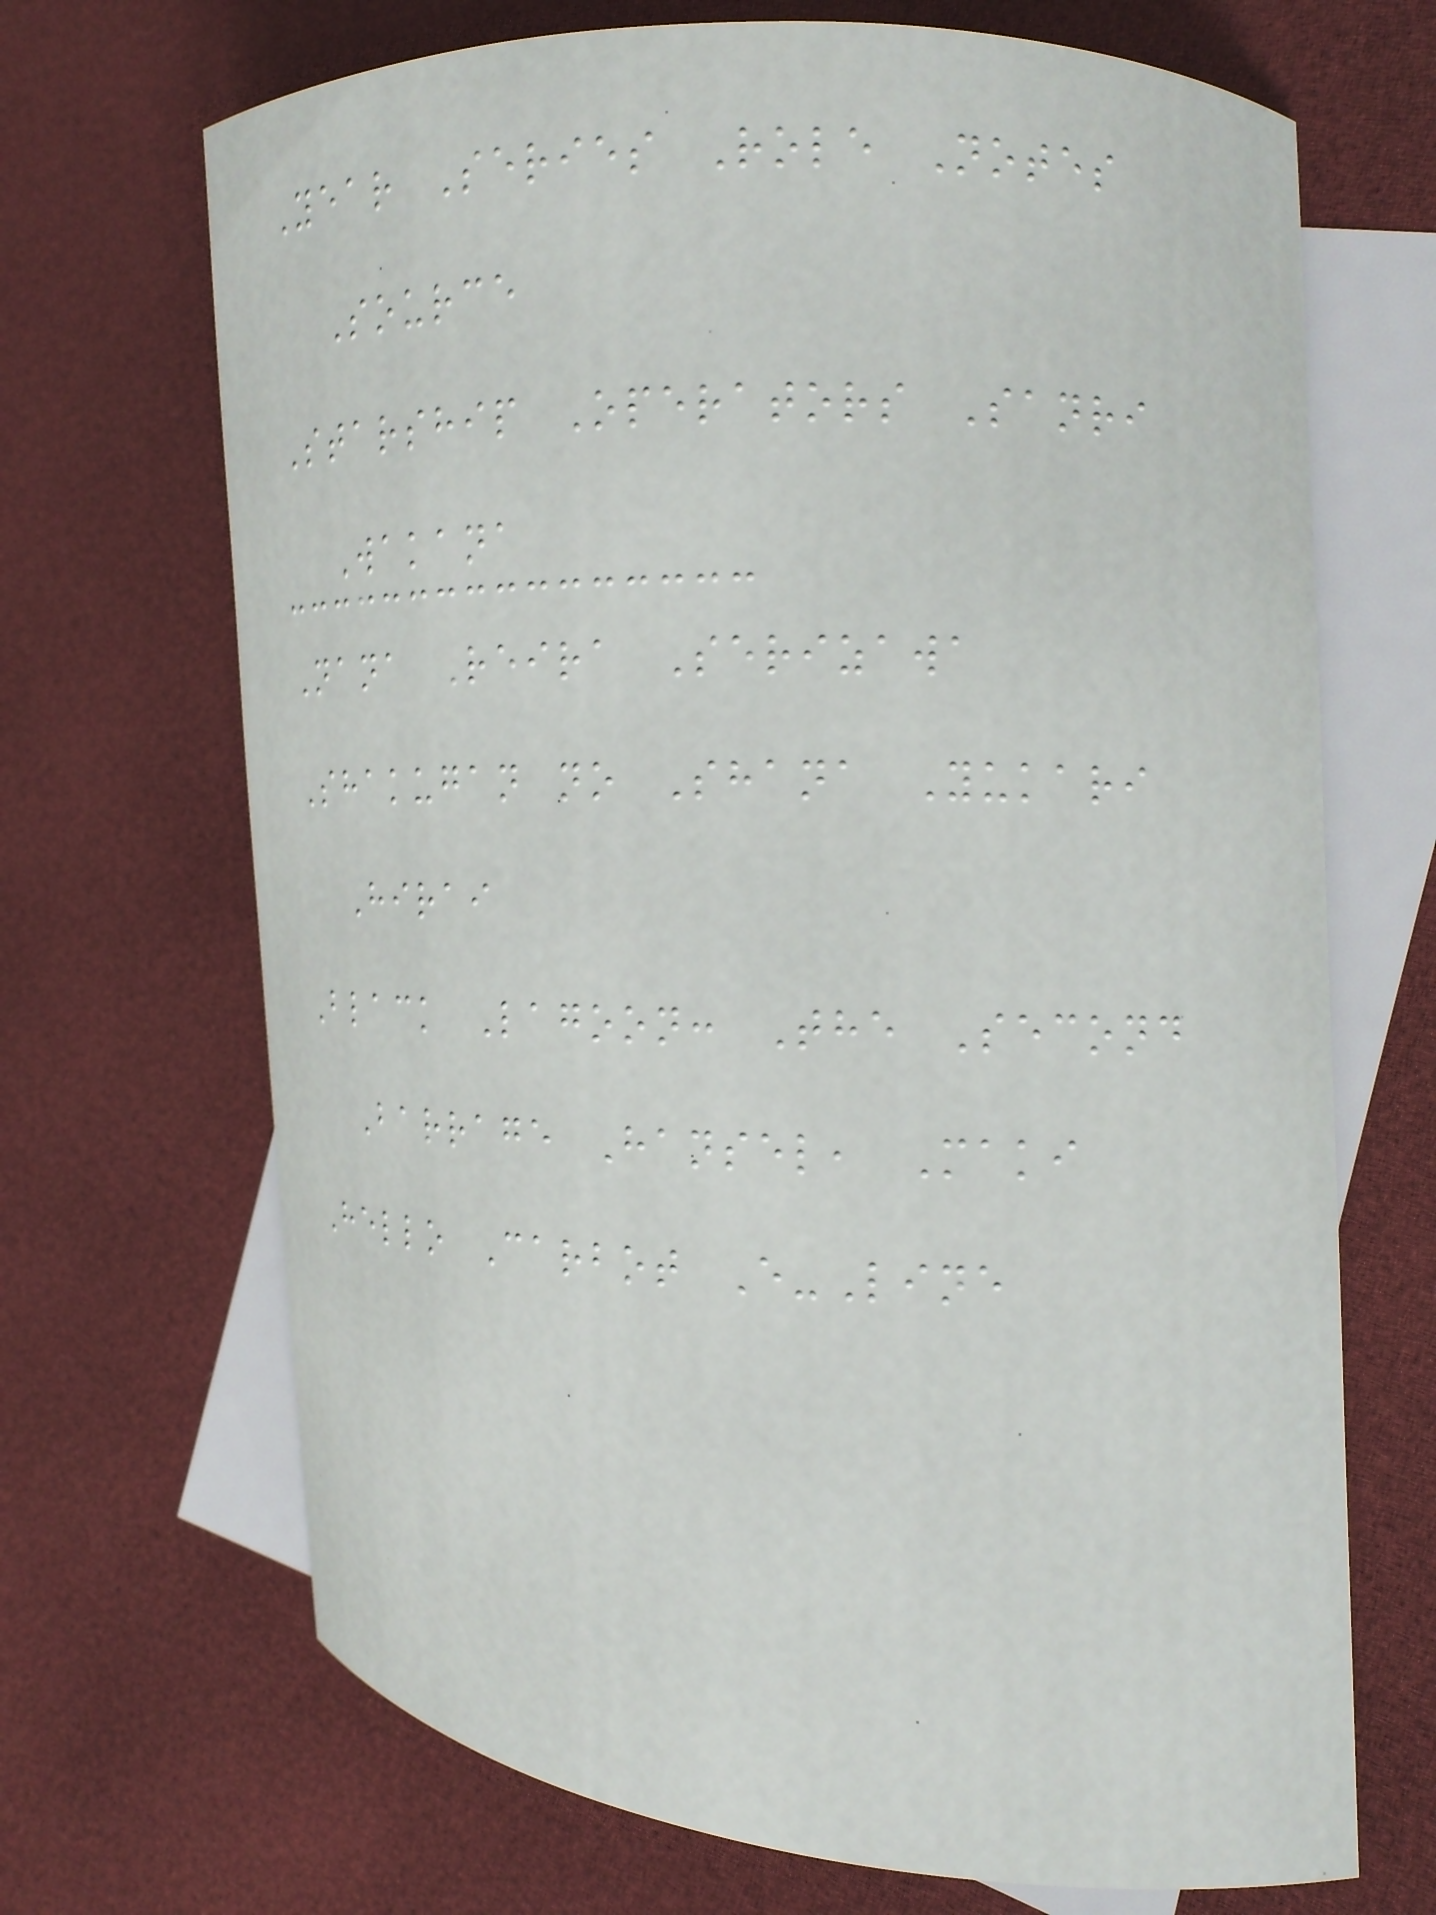Year Series Role Notes
Source
Starship Operators Sanri
Wakana
Nana Reira Serizawa
Shakugan no Shana Yukari
Hirai
Black Lagoon: The Second
Barrage Hansel, Maki
Hello Carbot E-Line
